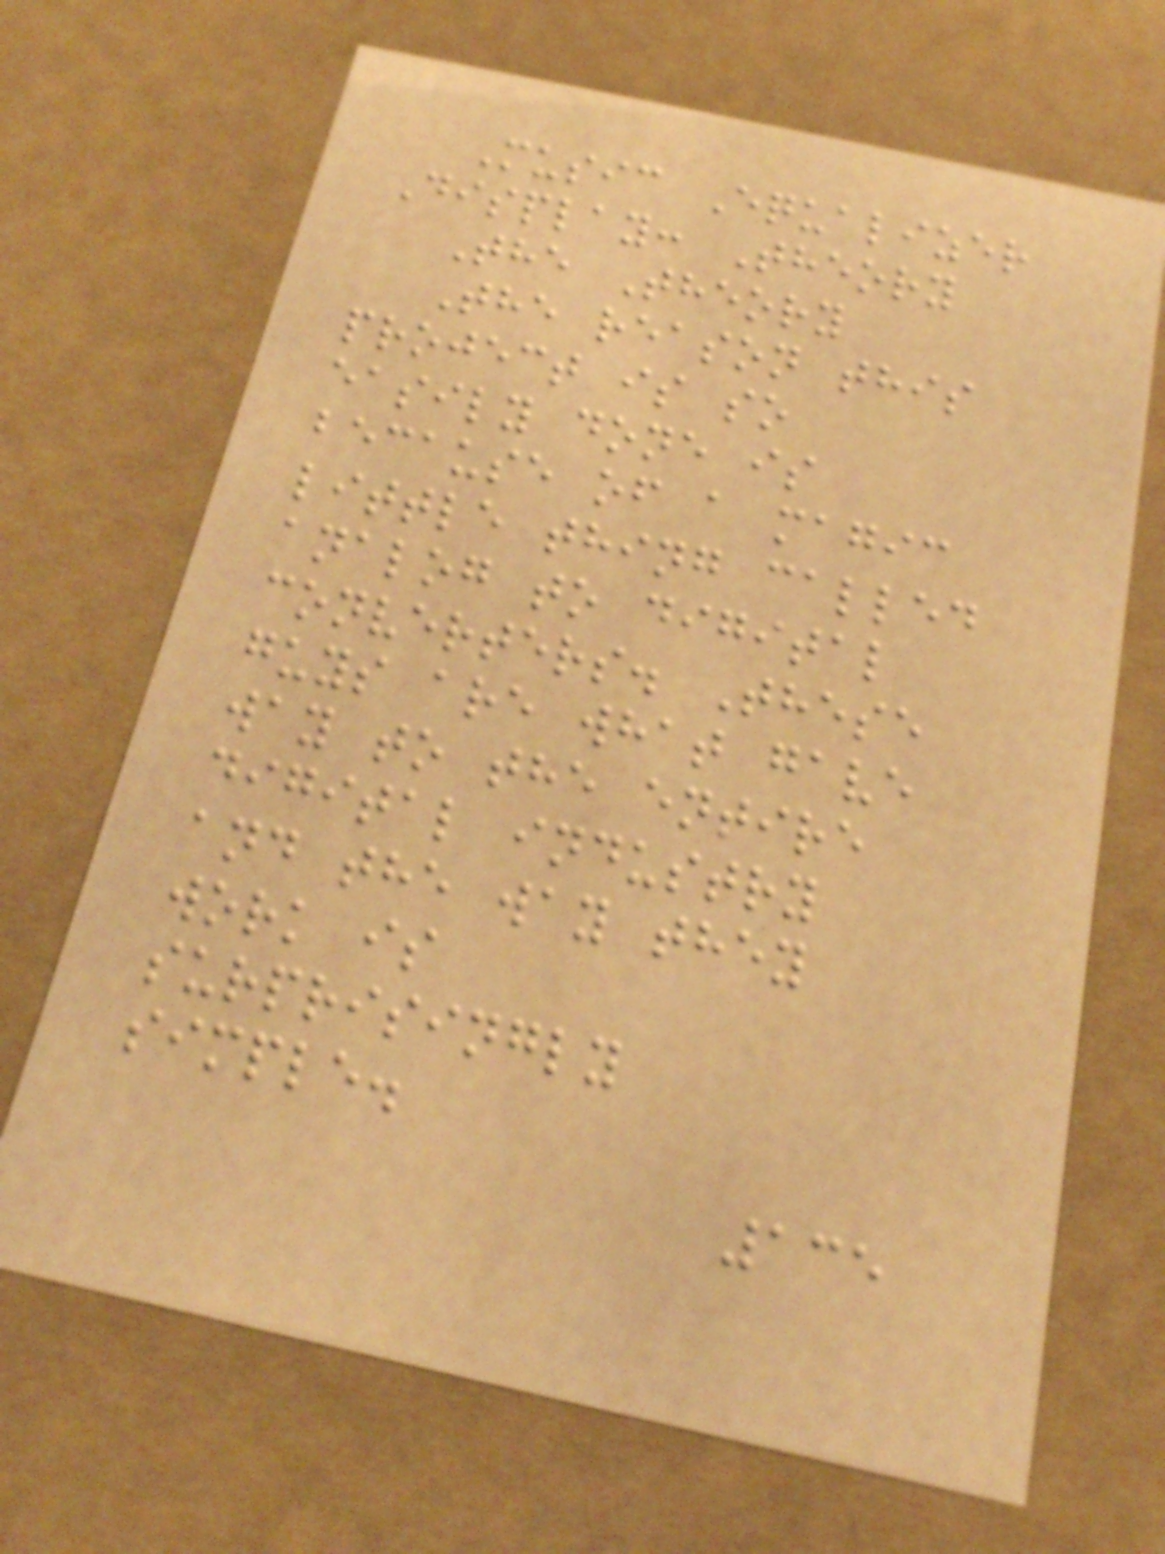Music Equalizer
Display: Theory
The Theory
The reason this
project is so
easily done is
because of a magic
little thing called
analog to digital
converters. These
guys are what gave
way to the entire
digital industry
and the way they
work is
surprisingly
simple.
135
